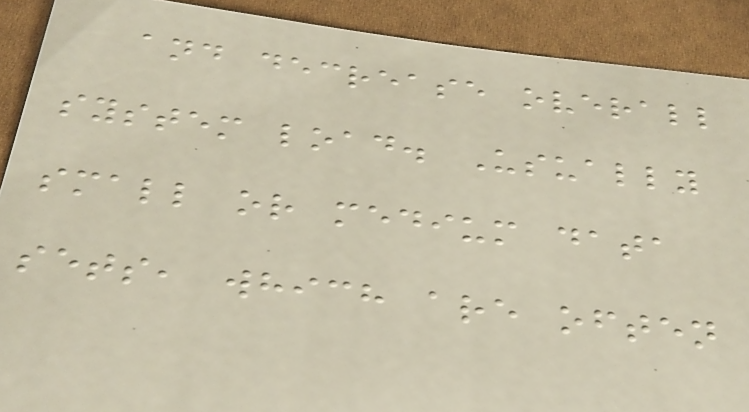and decrease overall
system load. Usually
small or medium data
sets, which are often
